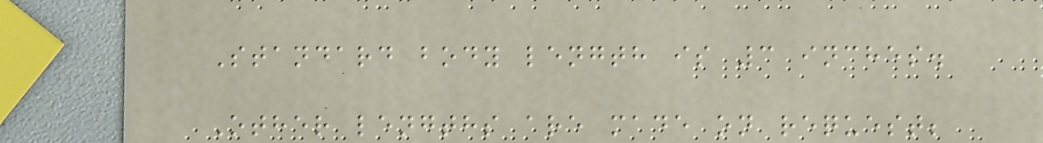Standard body length is 3 inches.
Other lengths are made on request;
